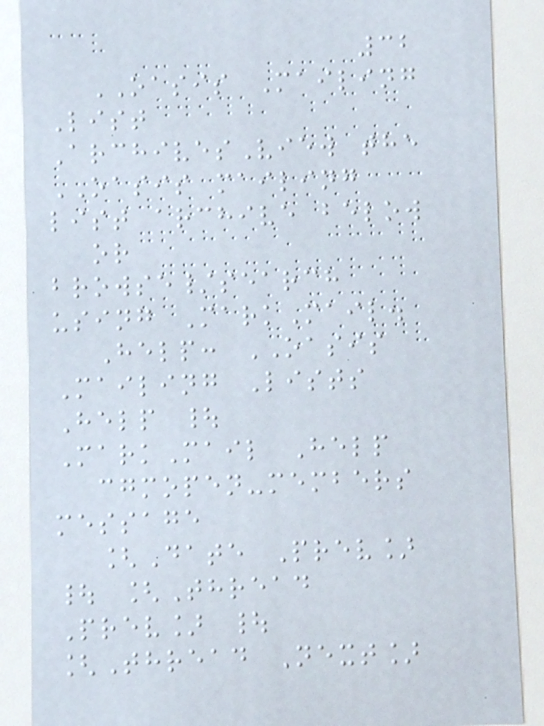32
OASIS Mailing
List
ArchivesView the
OASIS mailing
list archive below
or
browse/search
using MarkMail.
Help: OASIS
Mailing Lists
Help |
MarkMail Help
cgmopen-members
message
[Date Prev]
| [Thread
Prev] |
[Thread Next]
